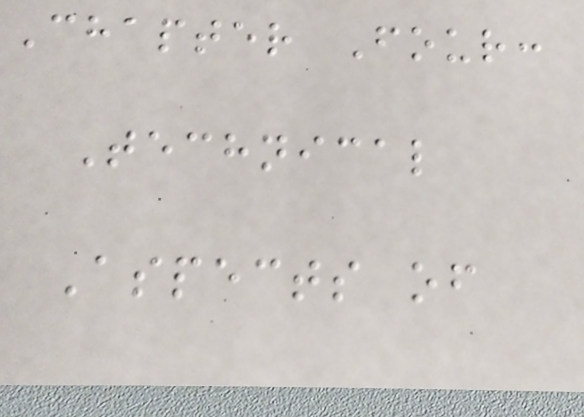Chapter Four:
Technical
Aspects of
